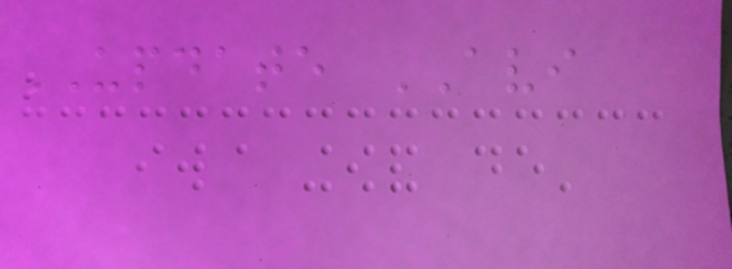UPDATE AVI
